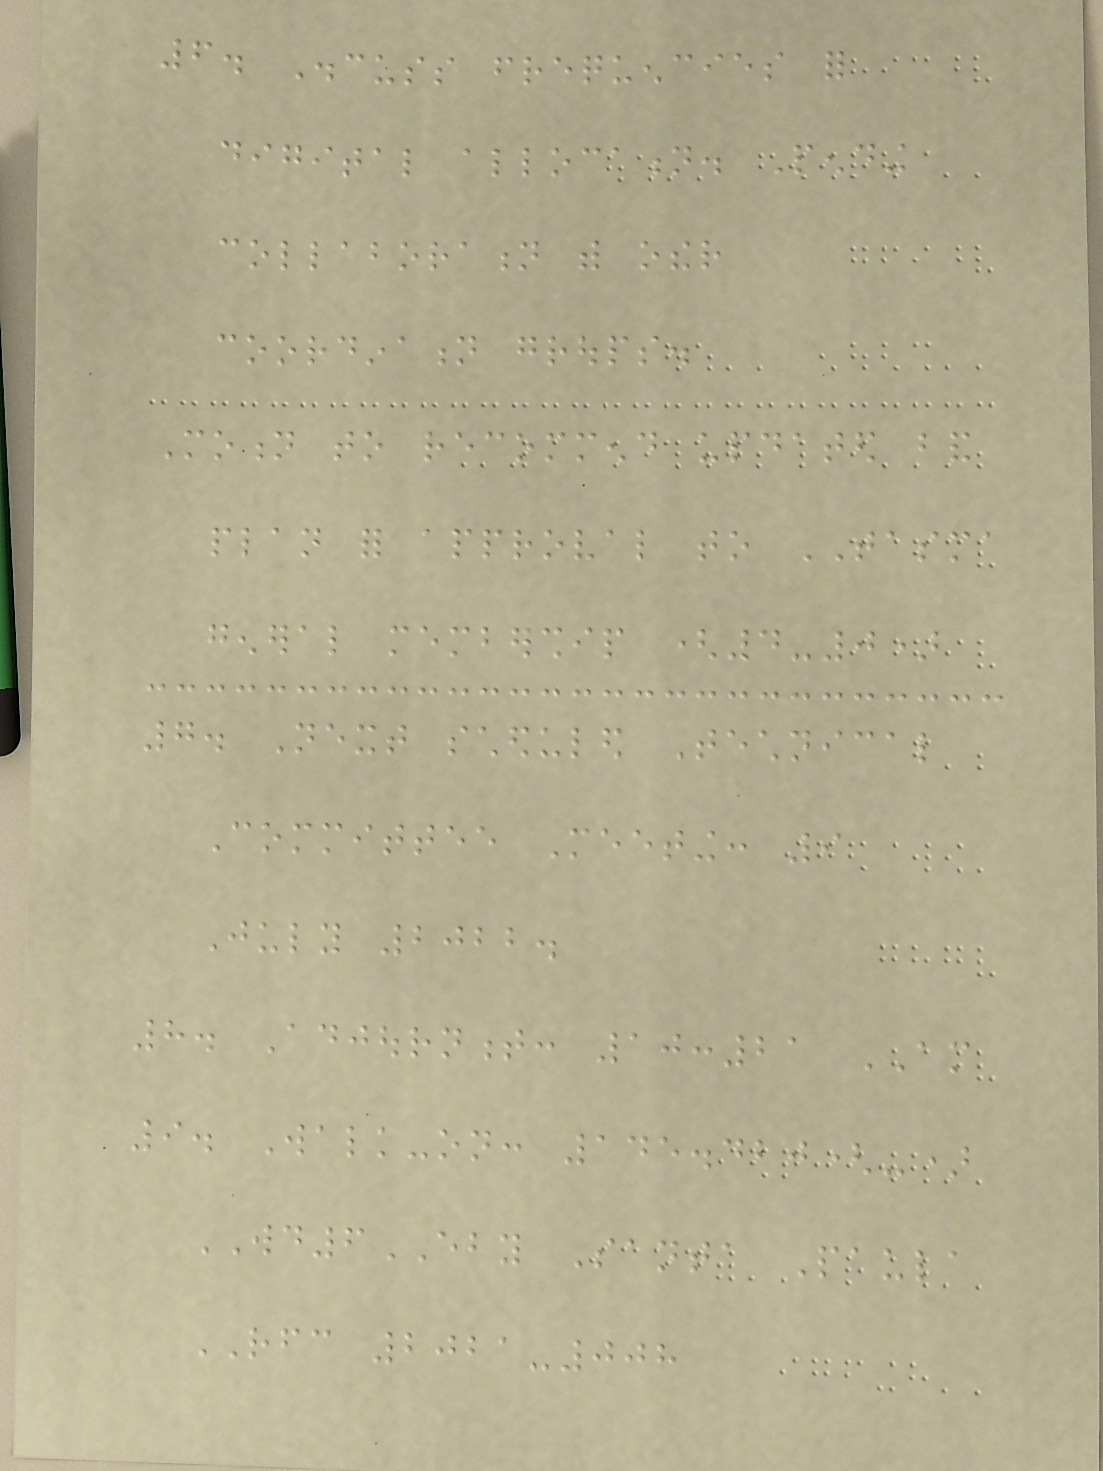6. Discuss frequencies for
digital allocation. Pending
collaboration with other
coordination groups.
Motion to recommend updated band
plan for approval to TASMA
general membership (4-0)
7. Next scheduled Technical
Committee Meeting: 9
July 2022.
8. Adjournment: 10:21 AM
9. Walk-on: 145.420(-)
WD6EBY Santa Paula
RFC 2021-008
